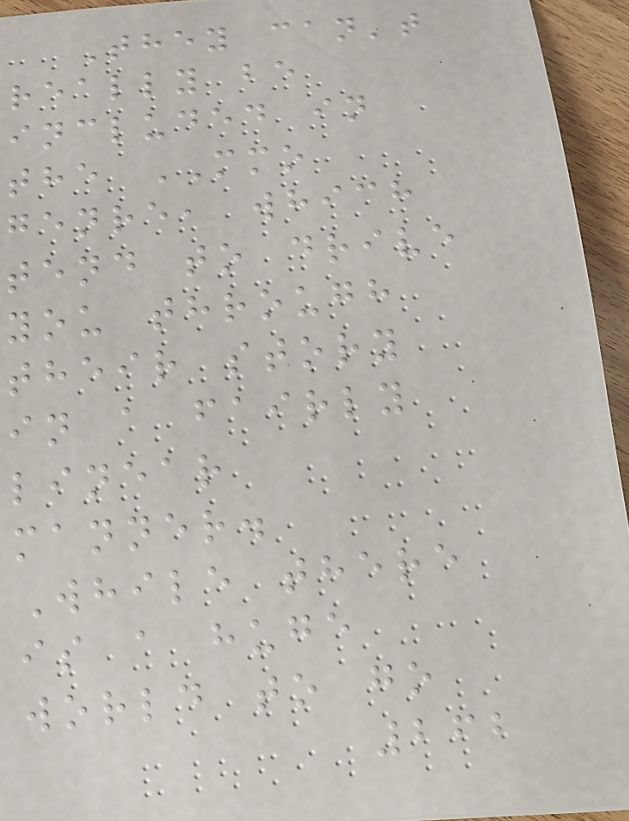They can't
really be
included in
the MMO
genre, which
tend to drive
you through
their story
in a fairly
linear
manner.
While there
is a huge
world to go
262
